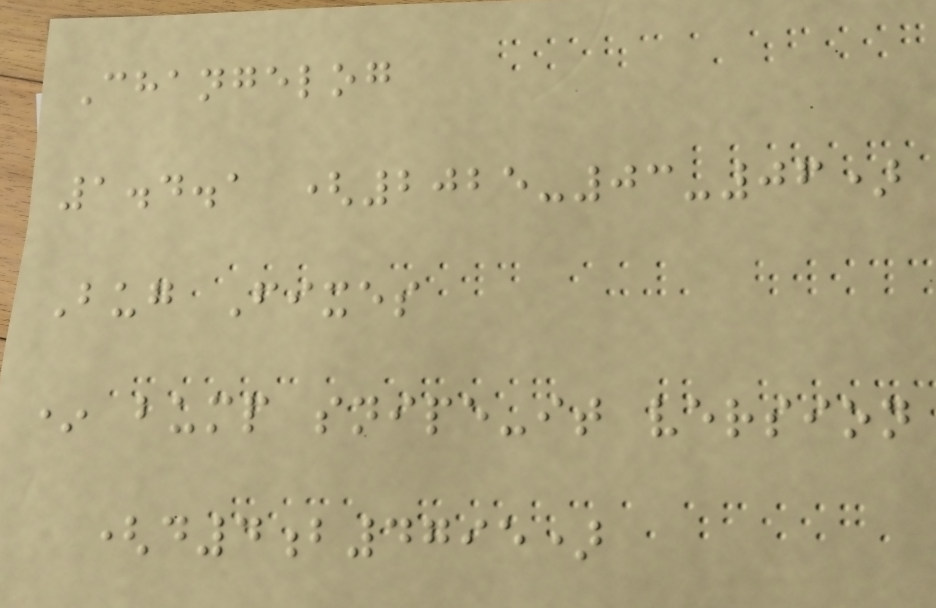Changelog
1.4.1 (2025-03-06)
Bug Fixes
* bump snipe-it version
(d4b4795)
